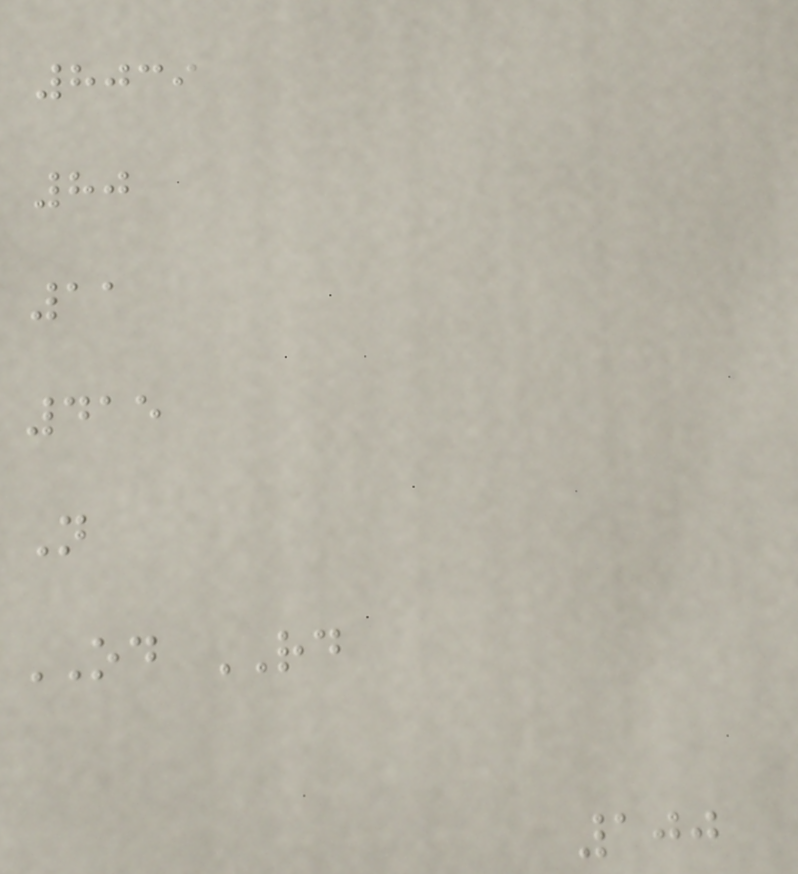8039
80
11
415
N
OD RD
100
